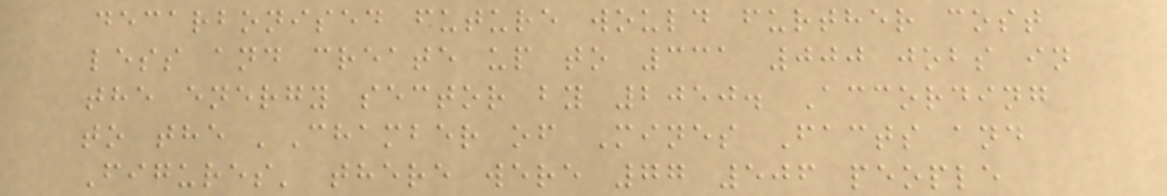decarbonised future would further cost
less and create up to 331 000 jobs in
the energy sector by 2050. According
to the 'Chamber of Mines Facts and
Figures' there were 77 506 people
